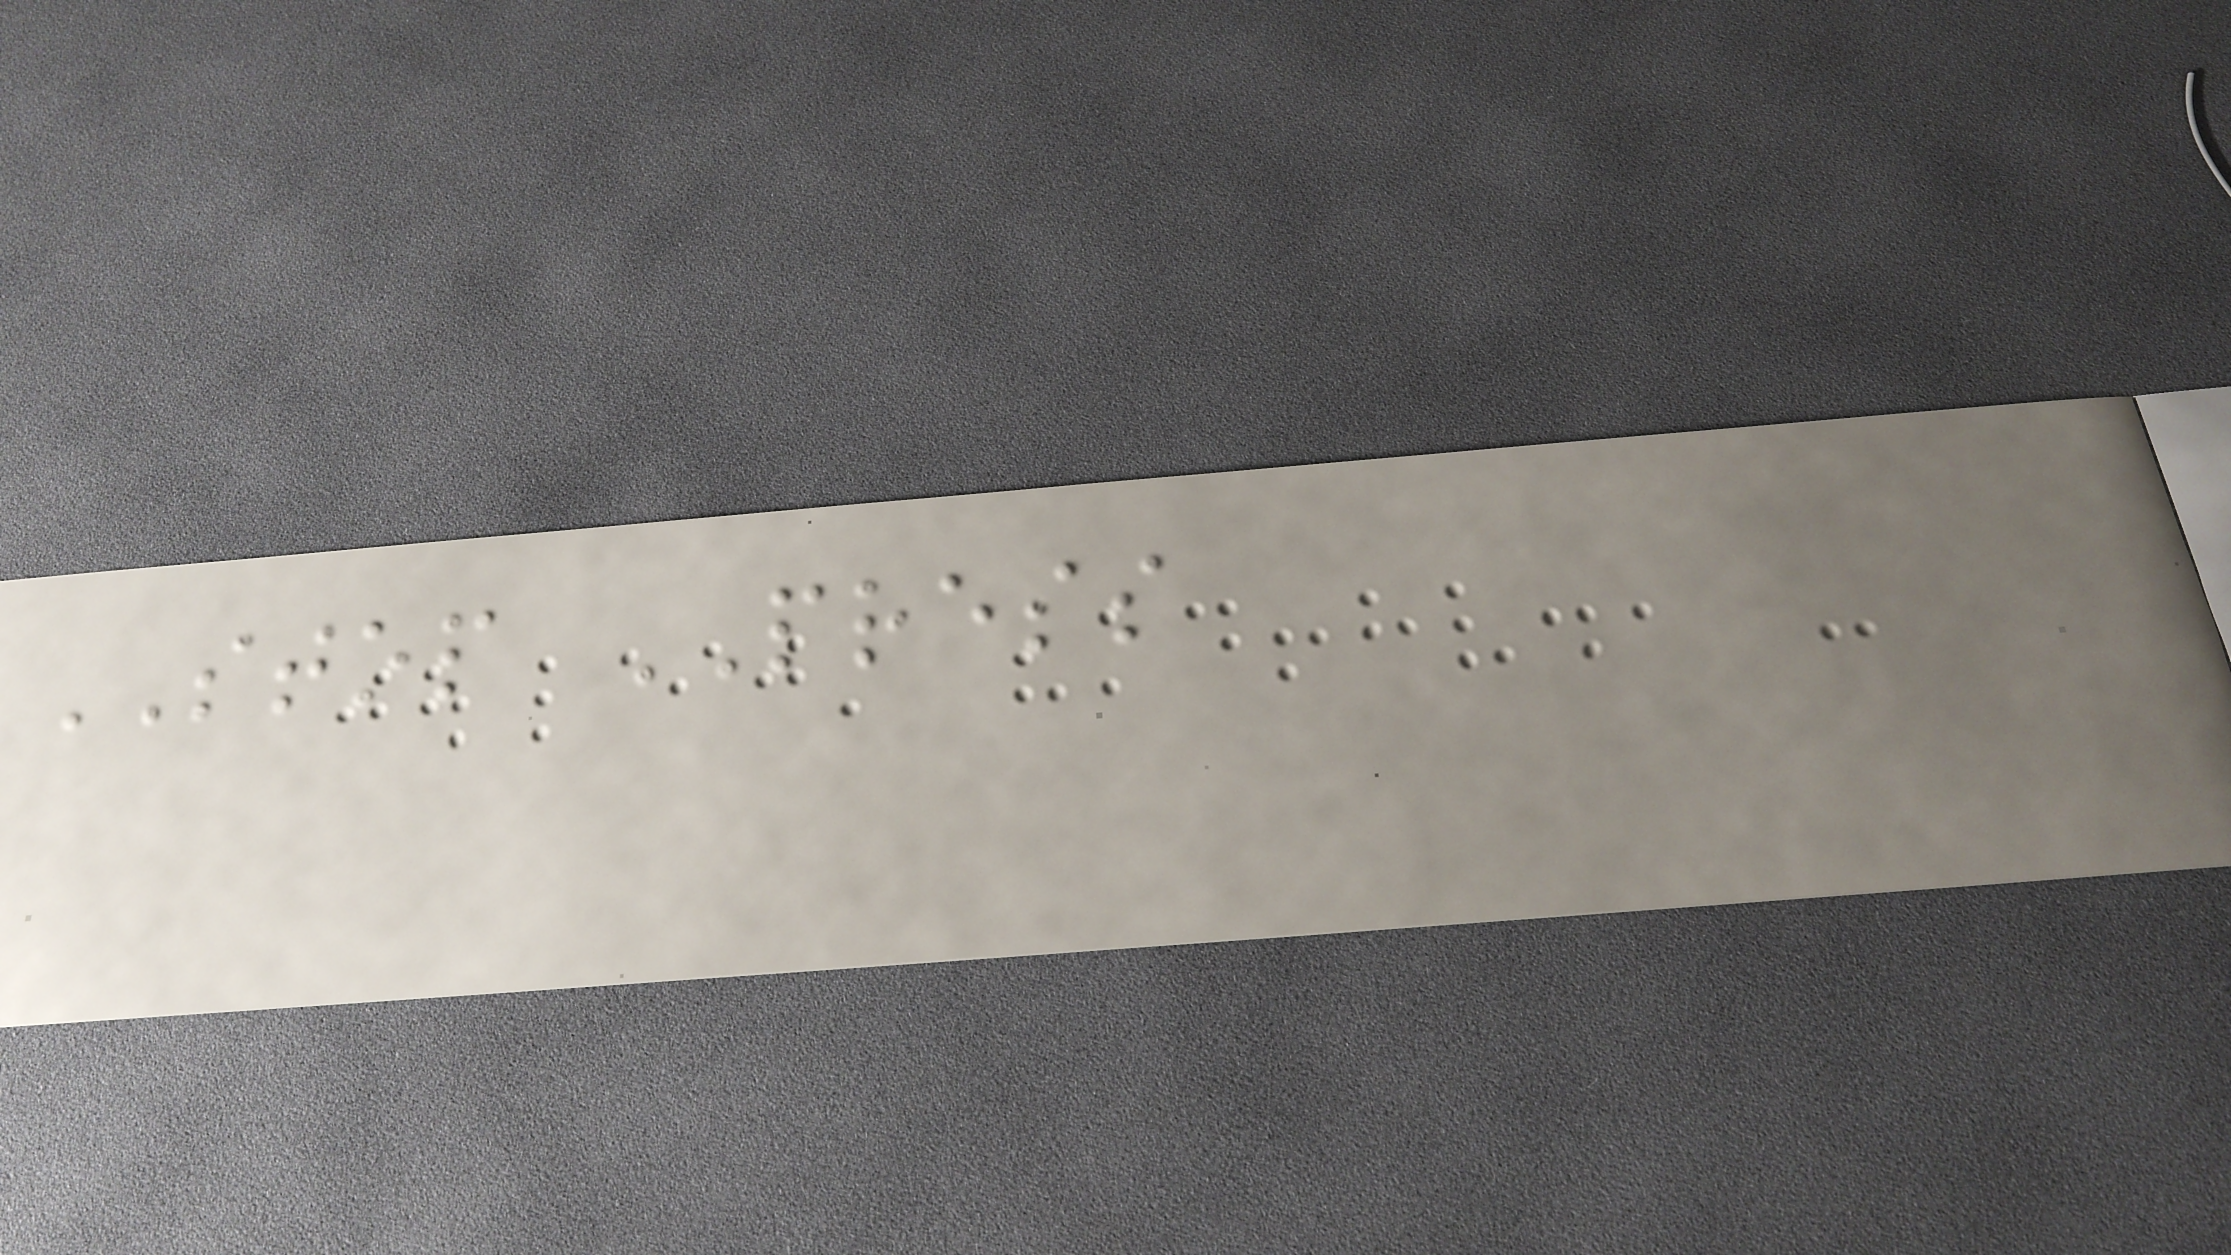STOP PRESS
